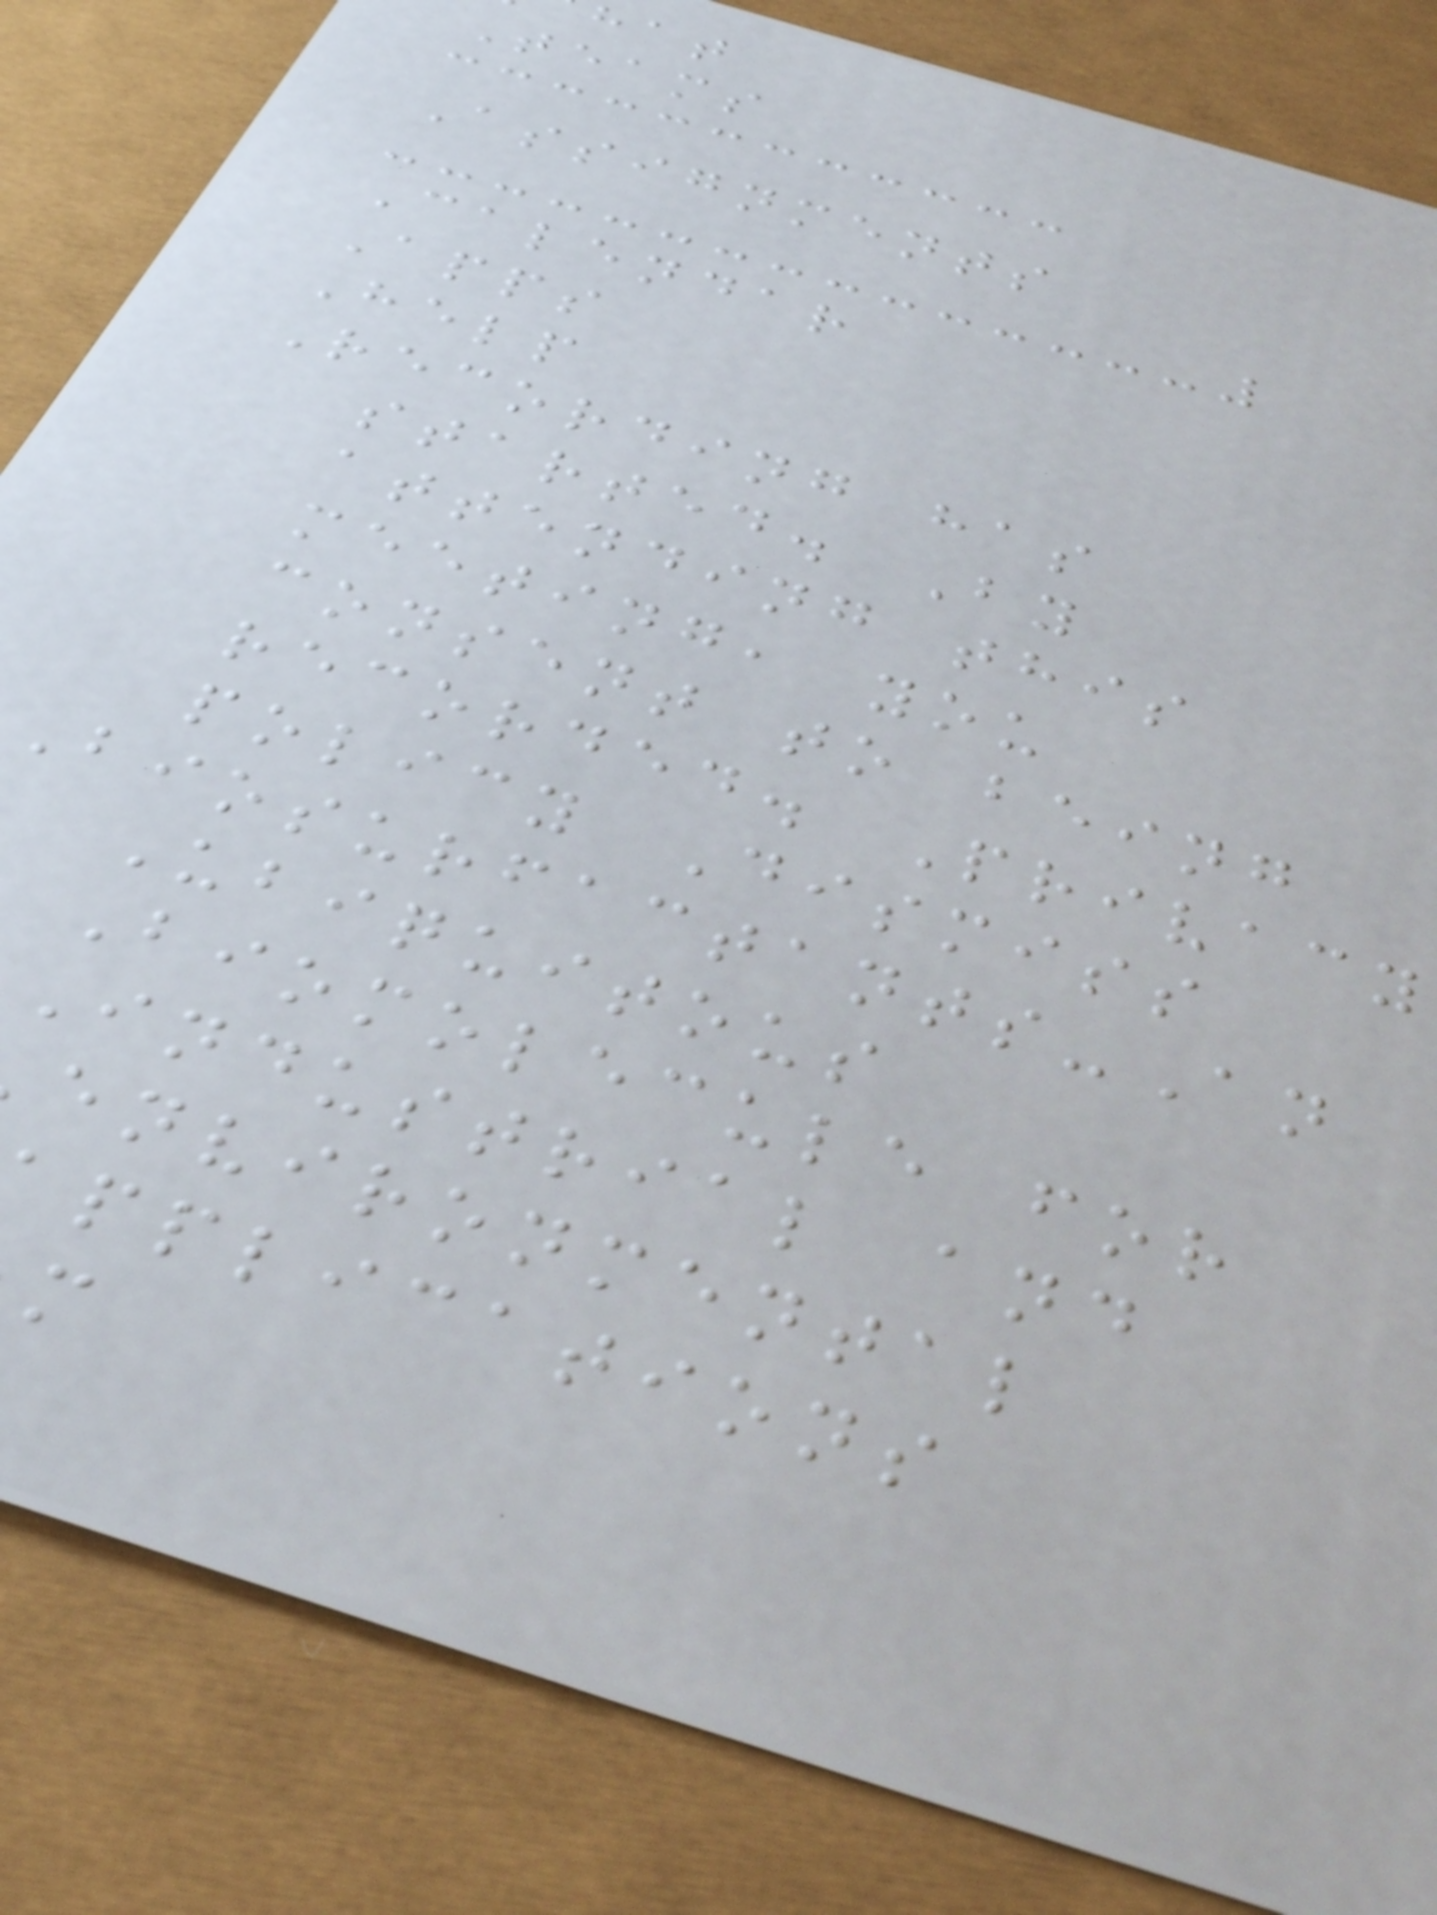Teams
Assignments
Calendar
Apps
Help
Recording has
started. By
attending this
meeting, you
consent to being
recorded. Privacy
policy Dismiss
Biosurfactants-An
Ubiquitous
Biomolecule for
Industrial and
environmental
pplications
